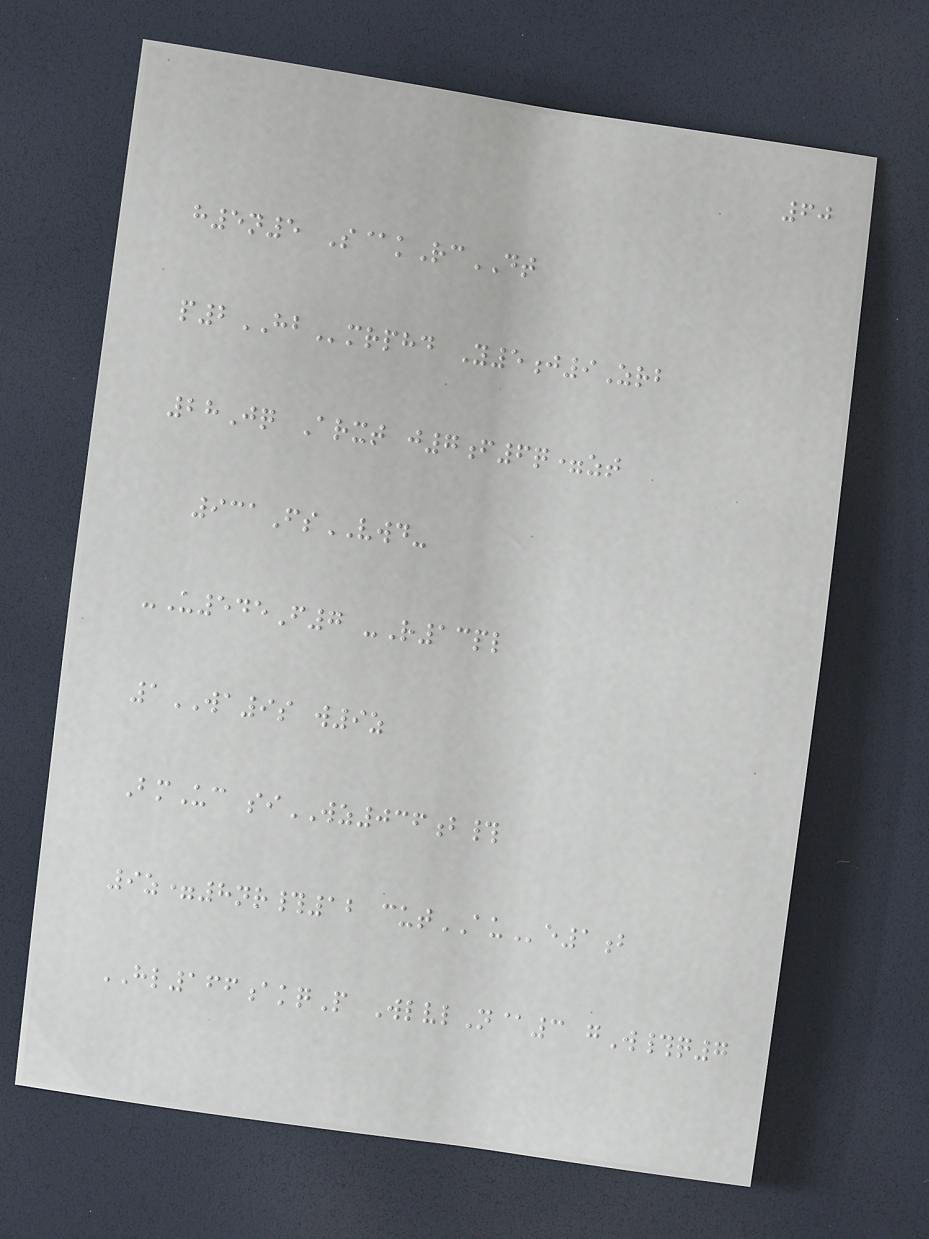60
h5n5 S@kRcDT
p2HBmrphd Y5j9Zrb
28Jq Arxt j7f6q=zt
931FsVWD-
-U545F7 -R13pl
1WA9s w9z
BmUc siWZ036b#
9z=8nr#12 cutAUe1b
HL166akqP WlvlN@3 gW#q7
